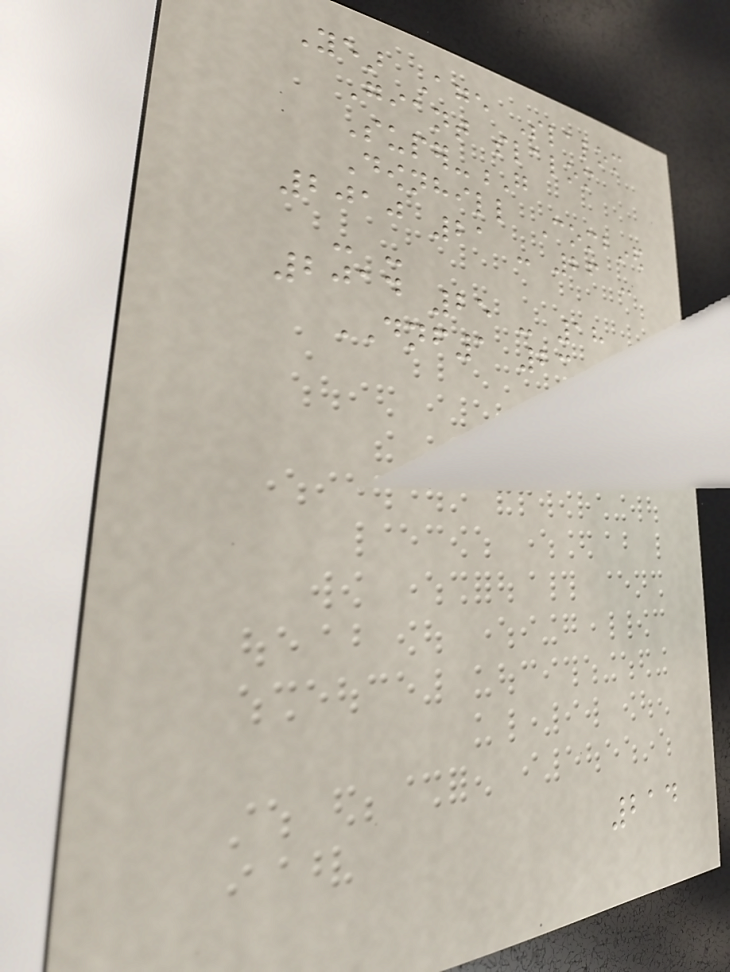Year Age Slalom
Giant slalom
Super-G
Downhill Combined
2010 21 - 26 -
- -
2014 25 - 18
DNF1 23 -
214
